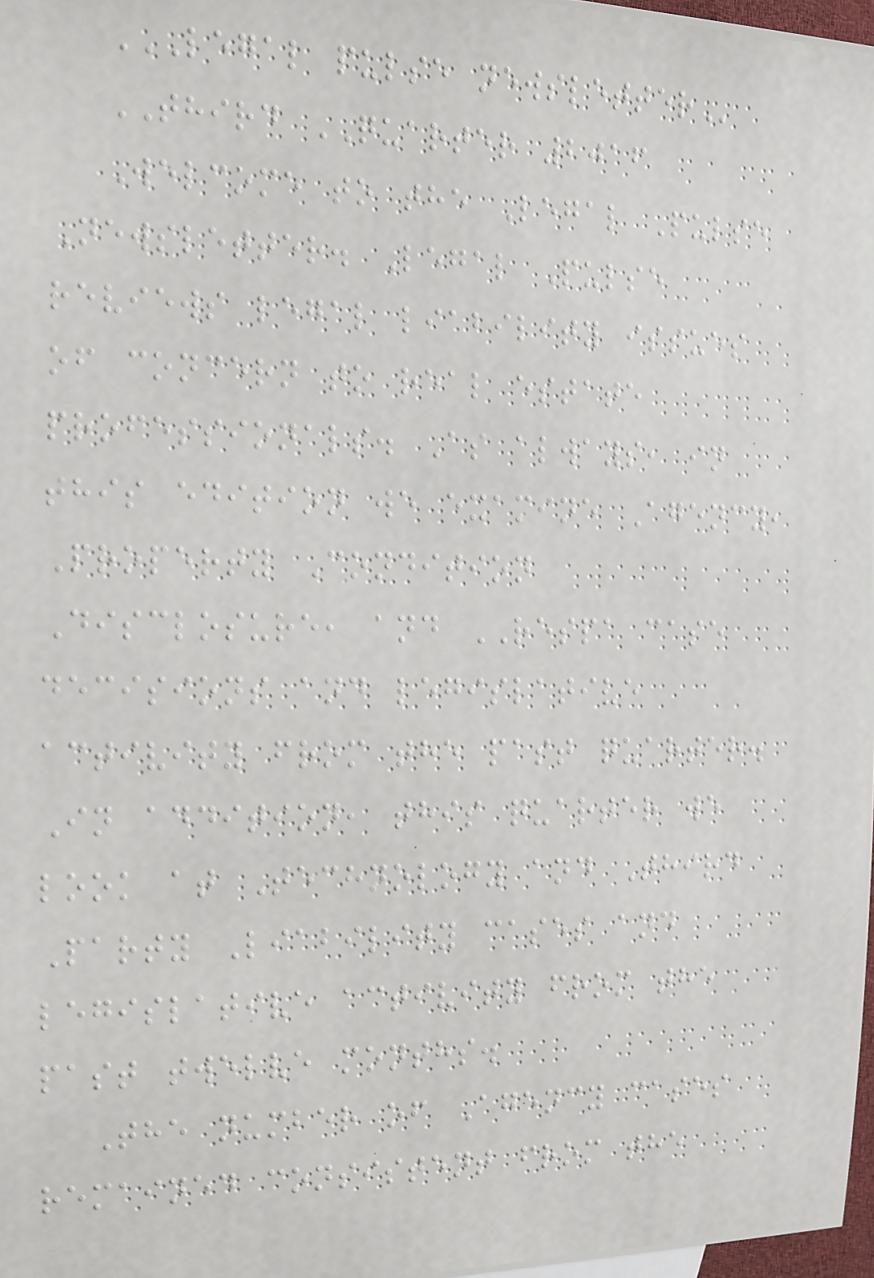LEGAL PULSE NEWSLETTER
THIRD QUARTER 2016
Welcome to the Legal Pulse
Newsletter. Legal Pulse
reviews legal liability issues
of concern to real estate
professionals. As always, in
this edition we examine Agency,
Property Condition
Disclosure, and RESPA case
decisions and legislative
activity from the past quarter.
In addition, this quarter we
look at Technology and Third
Party Liability cases and
legislative activity from the
past twelve months.
The number of Agency cases
remained consistent from the
